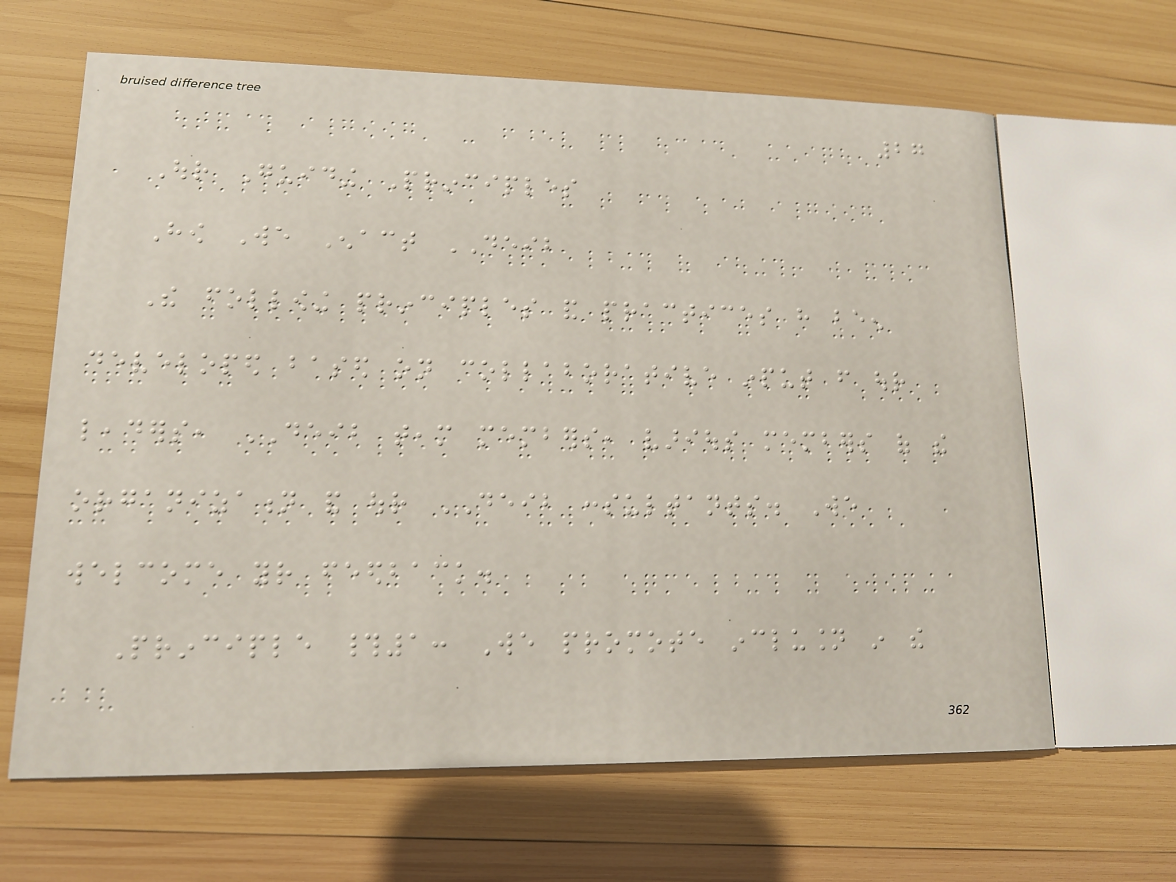27
Our Guiding Principles
How We Enact DEIB
The following principles and practices have been
developed based on collaborative input from our
leaders, DEIB team members, various members of the
organization and our DEIB consultants. We
welcome your feedback.
Principle #1: We promote inclusion in the
